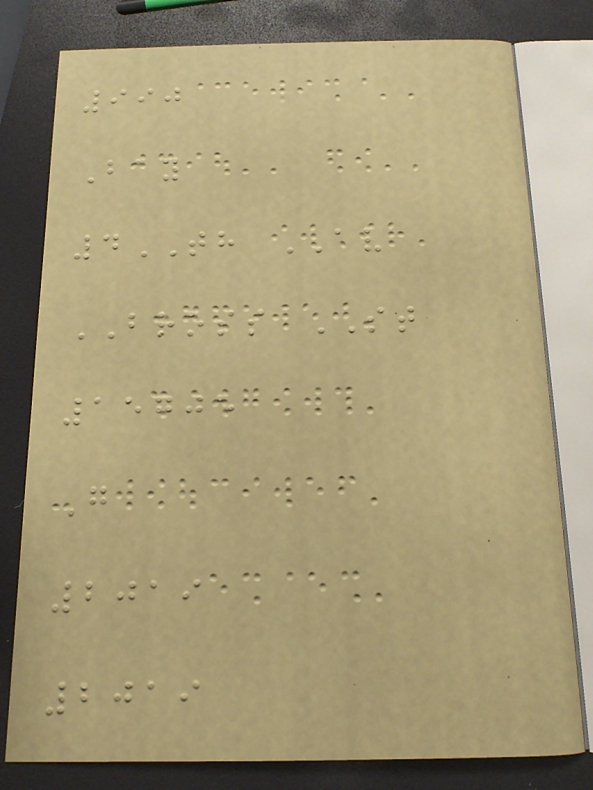990
Bay
4TH AV
BROSS ST
15705
G
2019
2019
